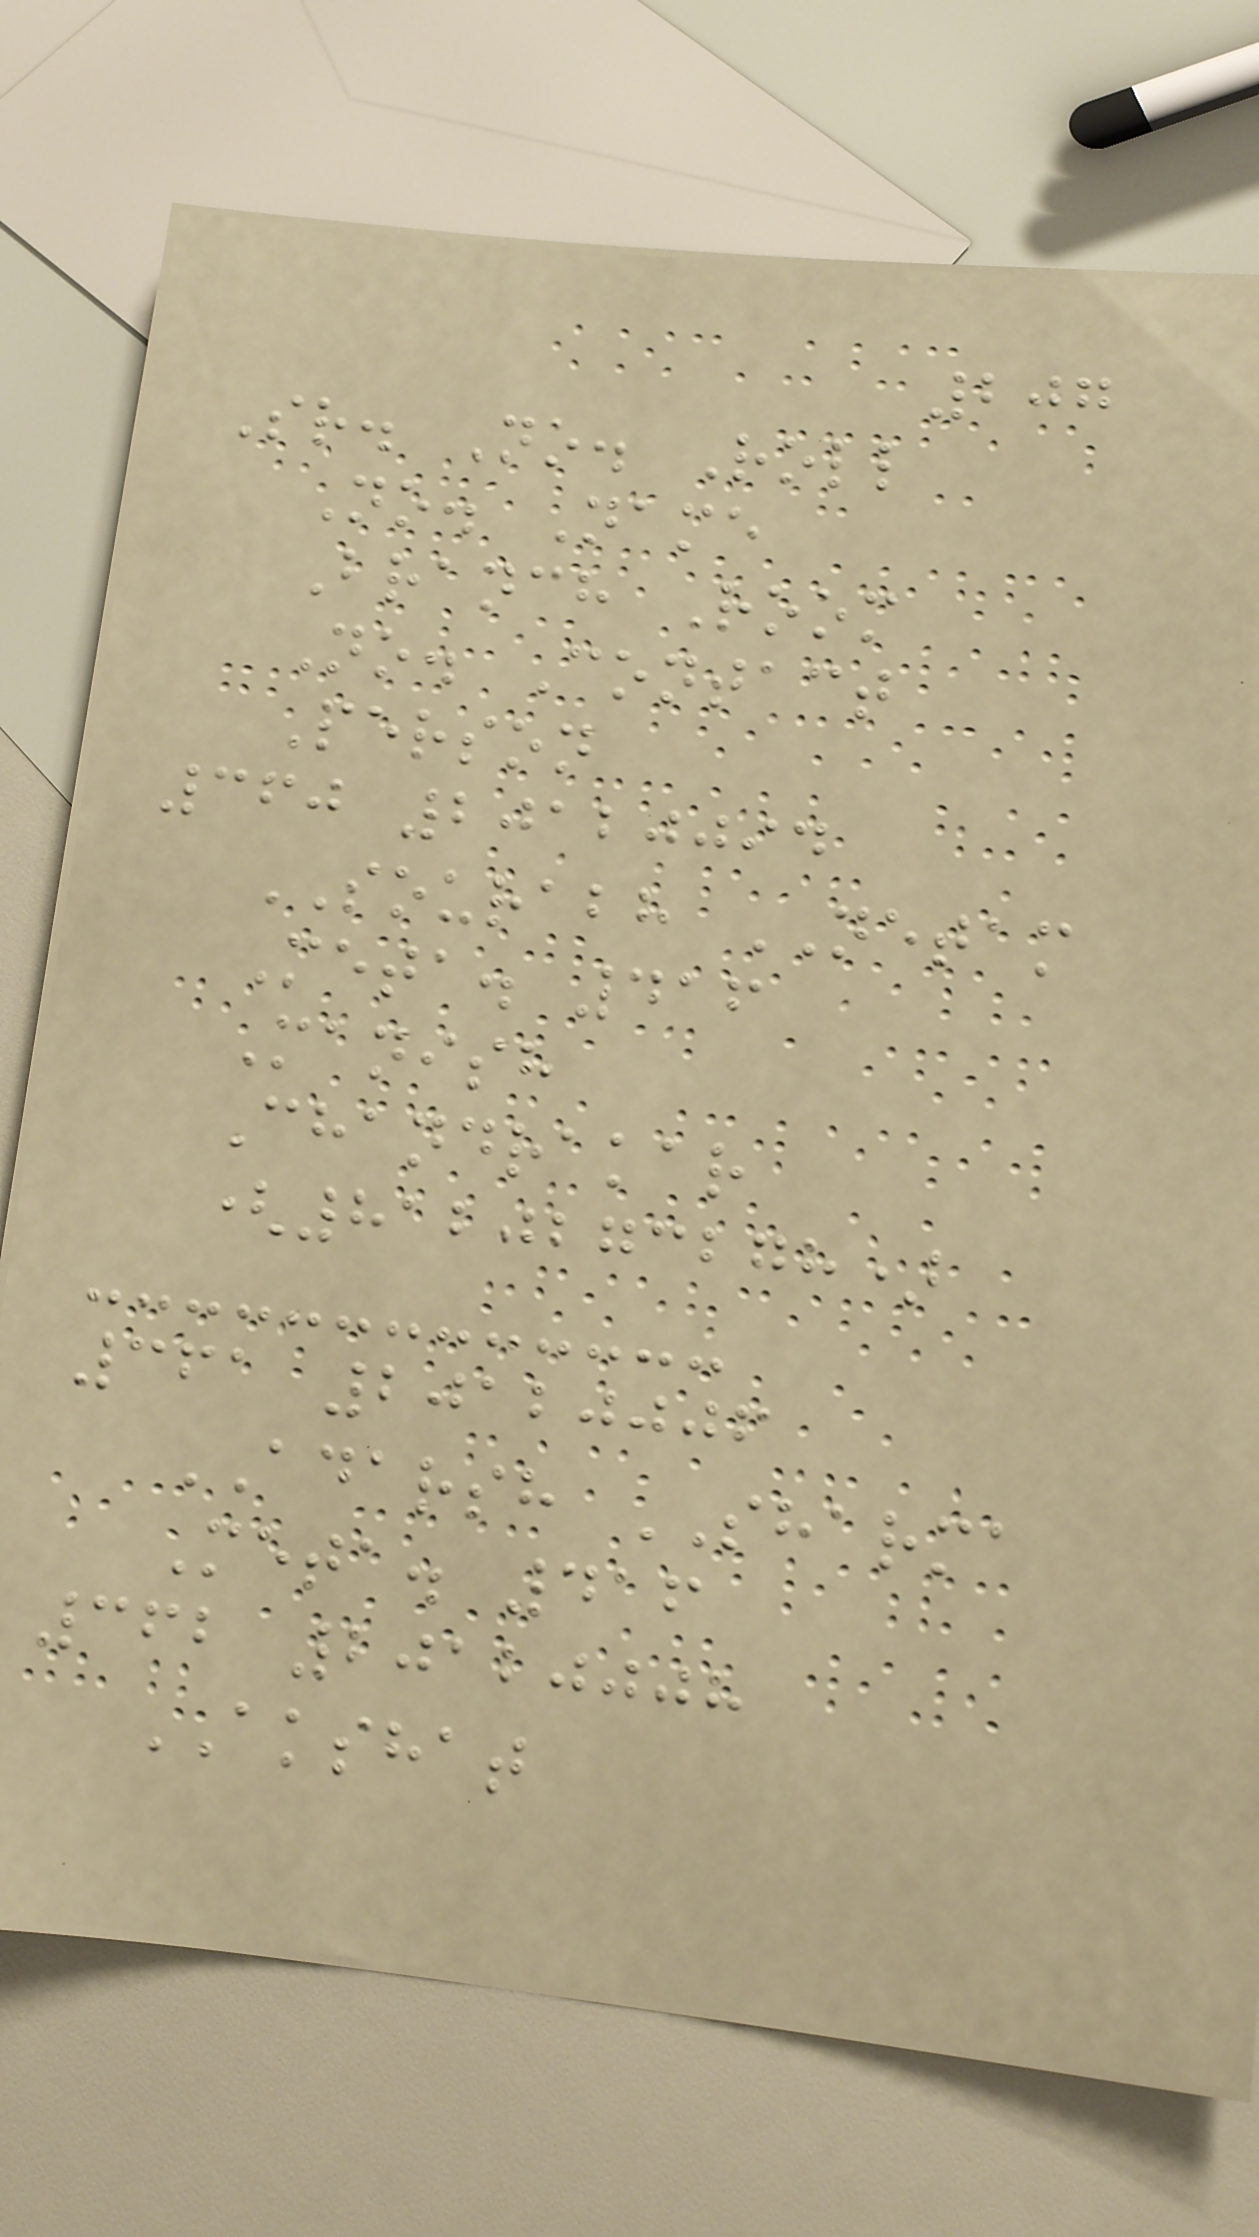207
Sr. No. Roll
No. Name
Branch Room
No. Contact
Person
360 20120094
SOURABH NETAM
Meta. 416
Manish
Chandrakar
(8120273278)
361 20120006
ADARSH SHARMA
Meta. 416
362 20120008
AKSHAT
